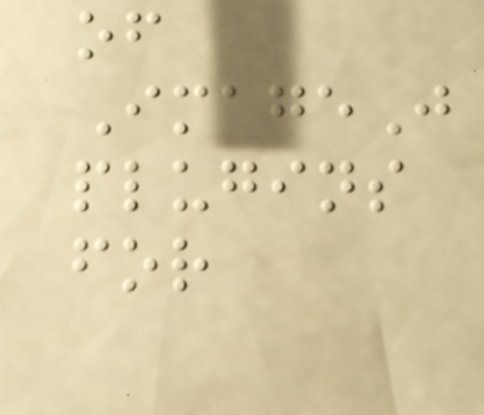of
ImageJ
plugins
for
